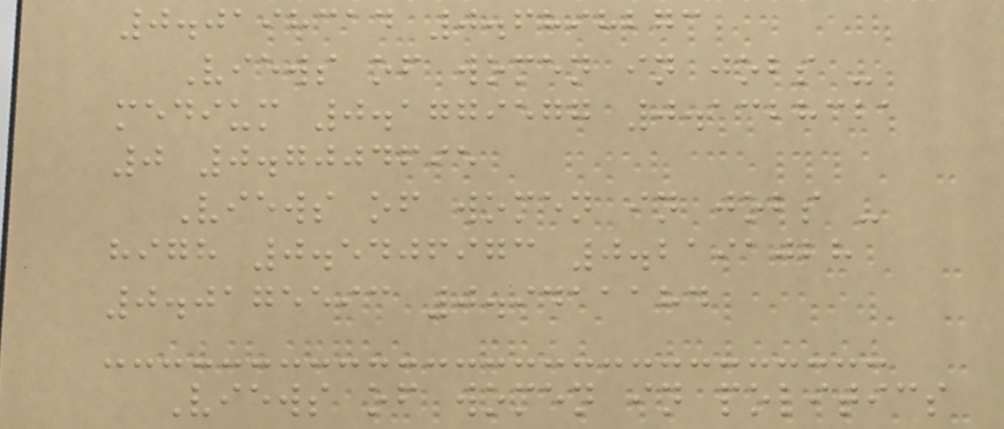0.0198314 0.6898273
Views of women in jobs -
medium 0.1779577 0.1328321
0 0.7004695
Views of women in jobs -
high 0.5406973 0.2191028
0.0175593 0.9411184
Views of women in politics
